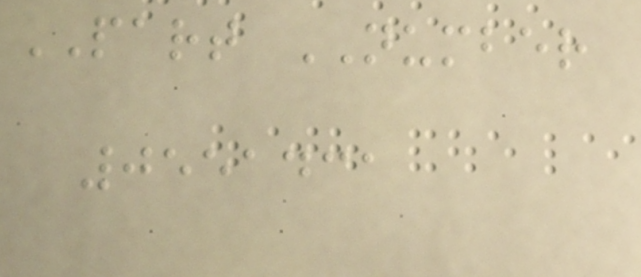PART NUMBER
0551431
